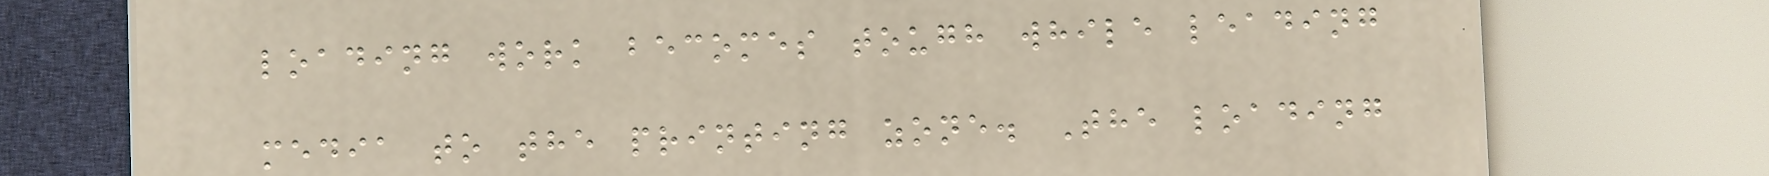loading work becomes tough while leading
media to the printing zone. The loading
